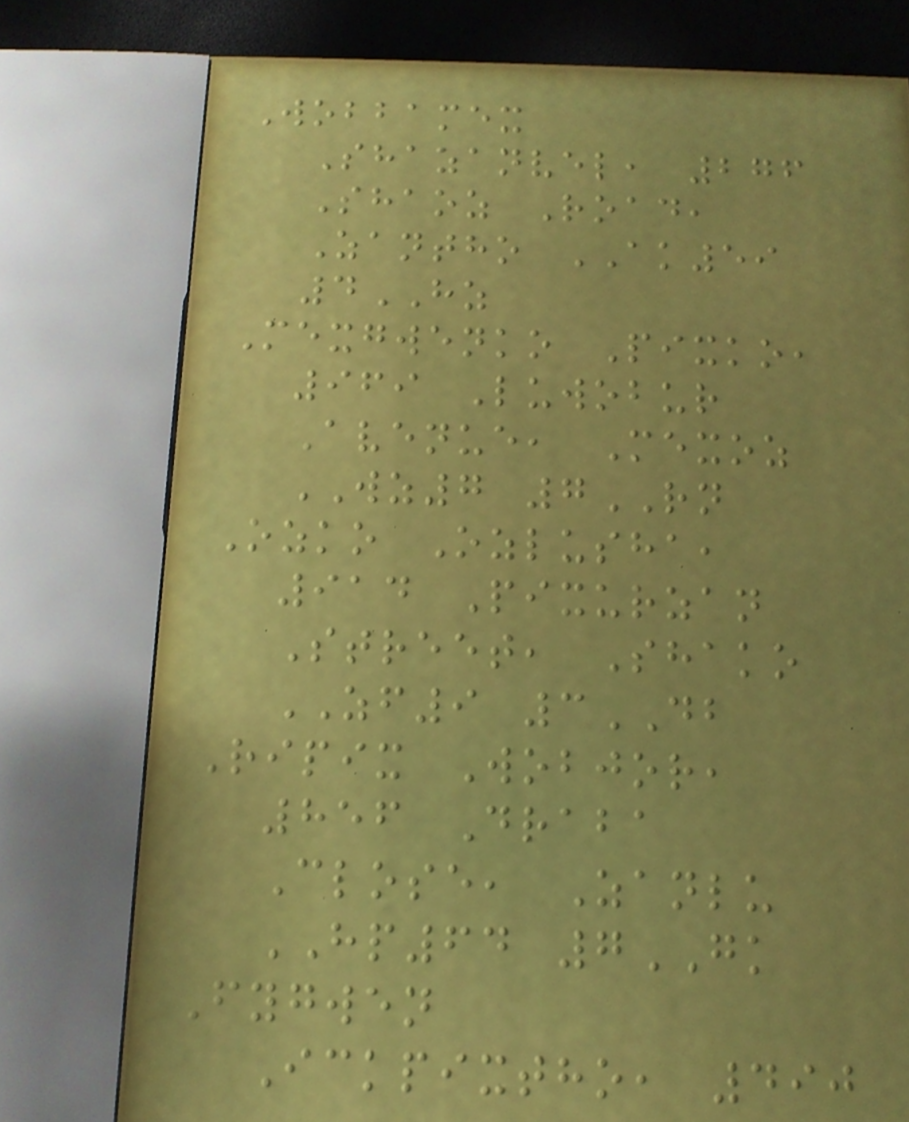Wobbamex
Shazanvel, 276
Shaoz Road,
Zantho AK59
4HZ
Mexgwenko Pixko,
969 Luwobur
Avenue, Mexoz
WZ7 7RN
Ozko Ozlusha,
914 Pixurzan
Street, Shako
ZF9 3DB
Ripix Wobjor,
856 Draba
Close, Zanlu
HP64 7GK
Fygwen
Ickpixtho, 490
